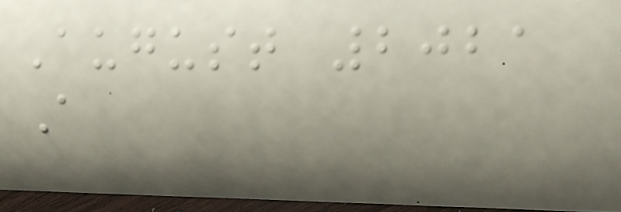August 2021
A
